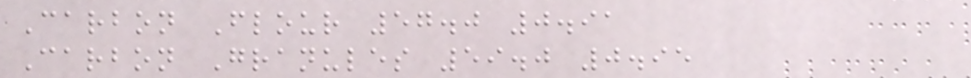Carbon Flour 57.0 0.91
Carbon Granules 59.0 0.95
